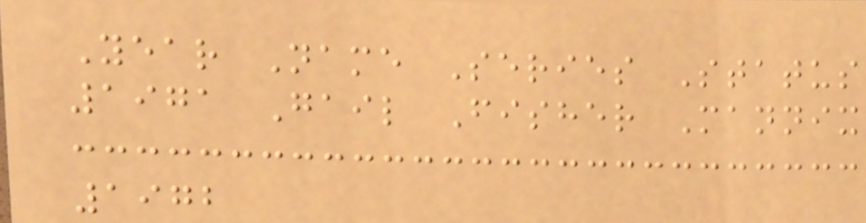Year Name Series Status
1971 Gail Fisher Mannix
1972
